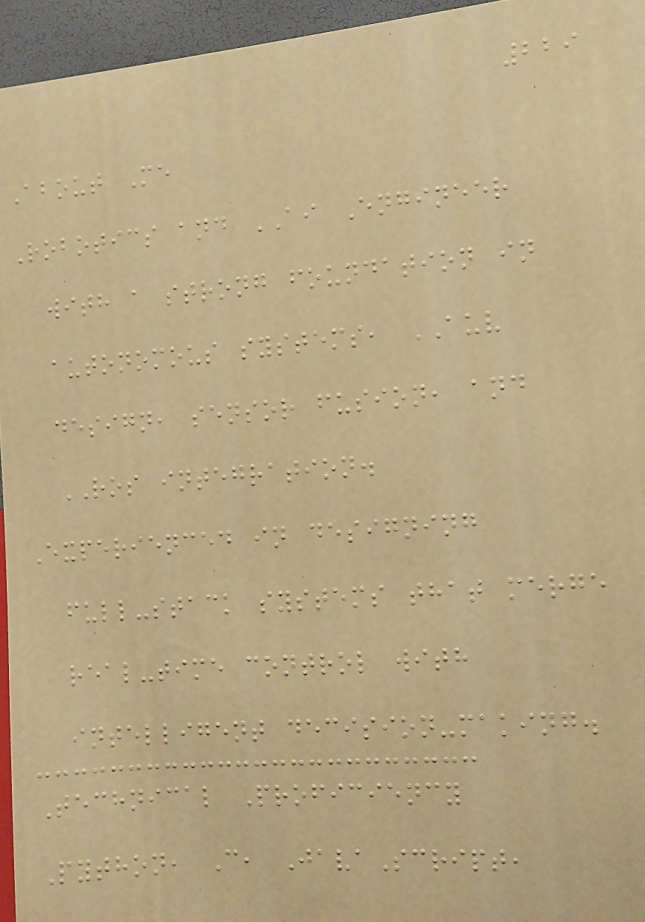229
About Me
Robotics and AI Engineer
with a strong foundation in
autonomous systems, AUV
design, sensor fusion, and
ROS integration.
Experienced in designing
full-stack systems that merge
real-time control with
intelligent decision-making.
Technical Proficiency
Python, C, JavaScript,
